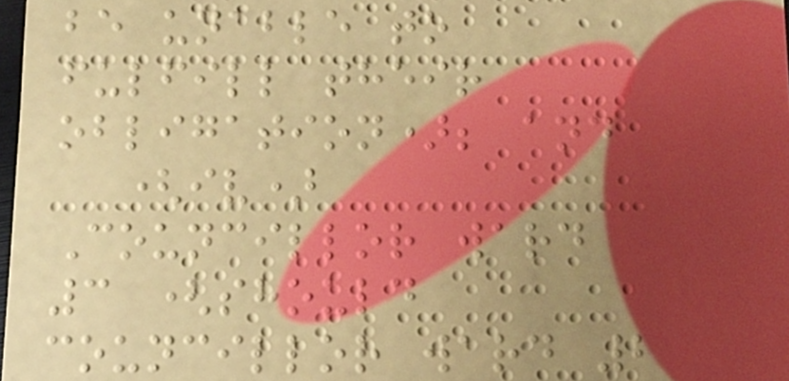be unable to
fulfill their
obligation); and
(iv)
Councillor ward
3 (should
councillor ward 2
